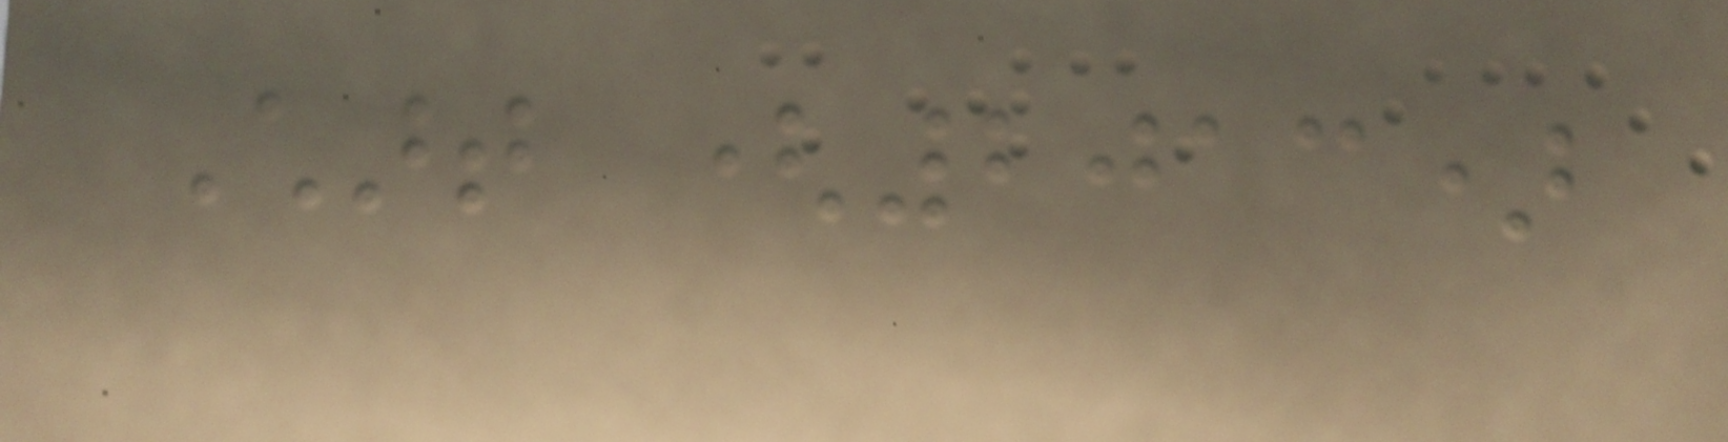Chart (2013)
